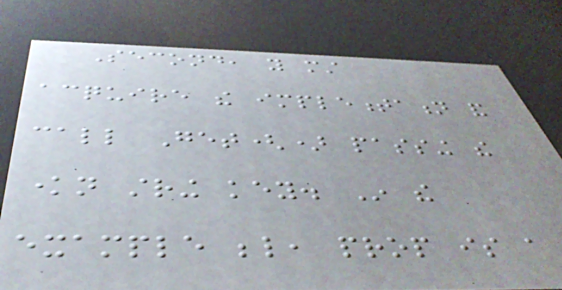Second, you must
acquire the implementation and
call Get() passing the
known string key. In the
example below, prop is a
